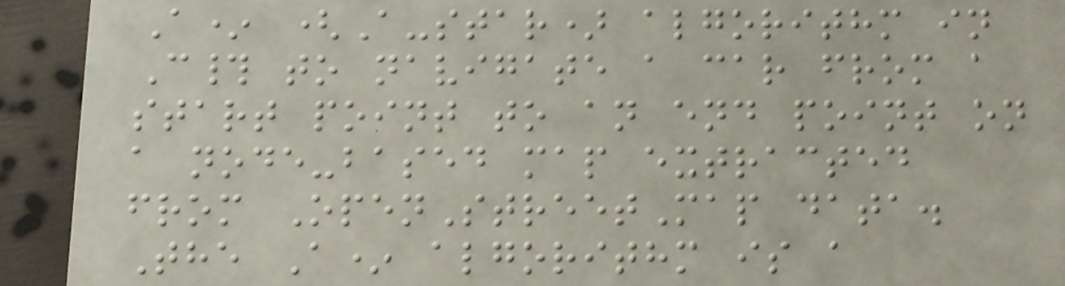A* (A-star) algorithm in
C# to navigate a car from a
start point to an end point on
a node-based map extracted
from OpenStreetMap data.
The A* algorithm is a
